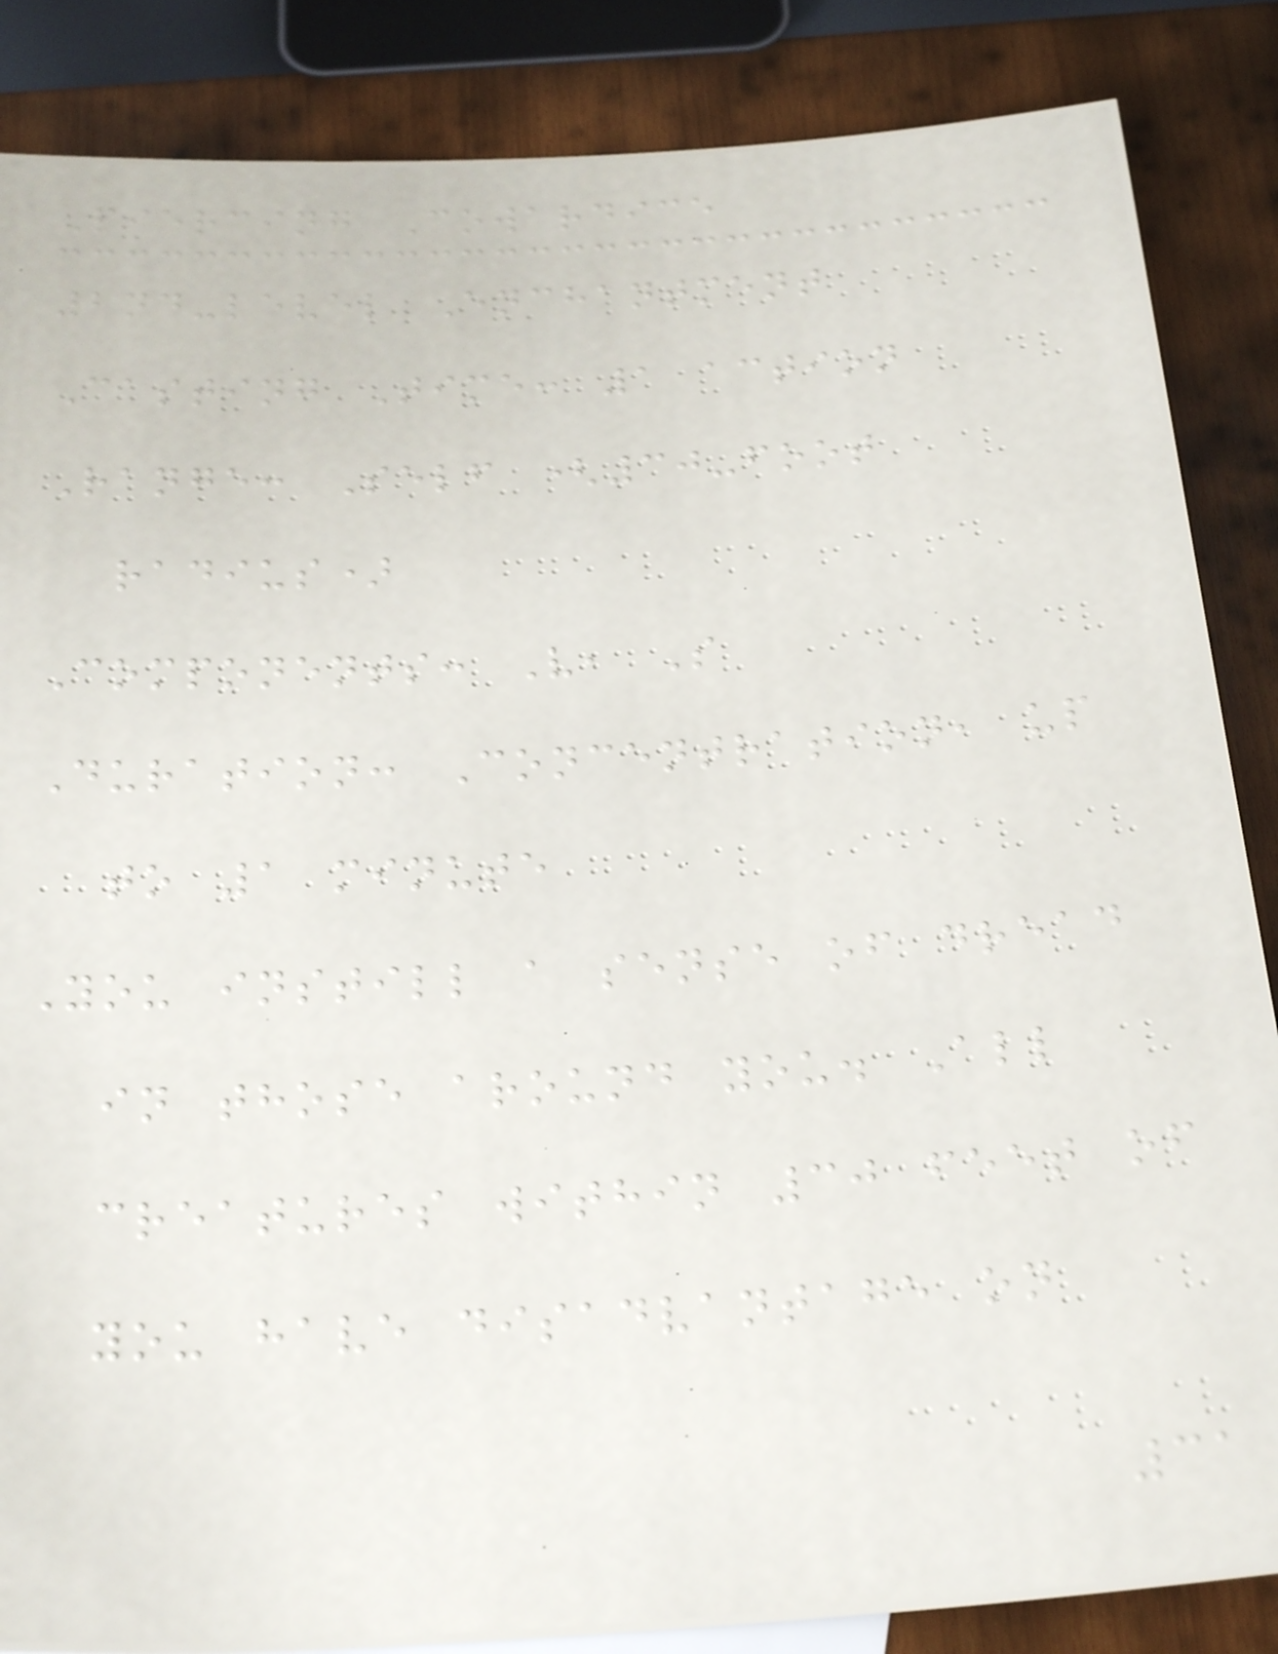Piercing Cowardice
2nd-level Enchantment
Casting Time: 1 action
Range: Self (30-foot
radius)
Components: V, S
Duration: Concentration, up
to 1 minute
You instill a sense of dread
in those around you. All
creatures within 30 feet of
you have disadvantage on
31
